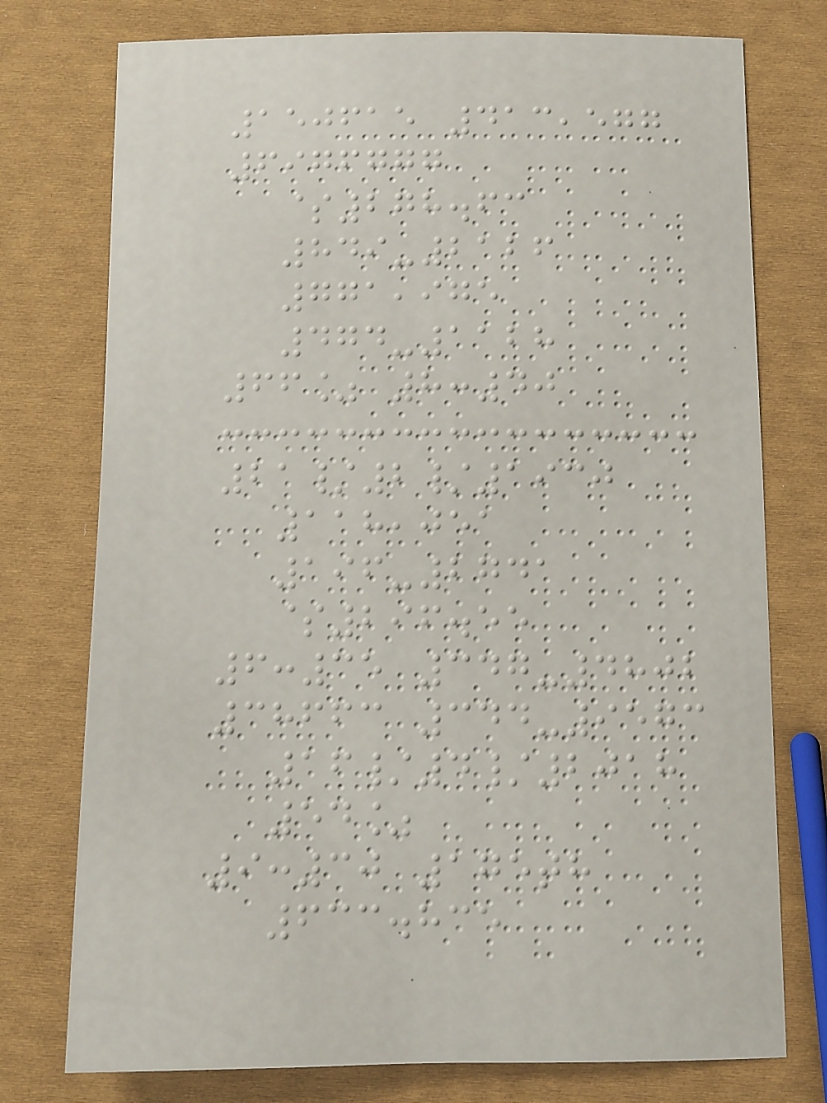150615 413,577
6976777
$278.63
849-2126
771,975
474-1128
66% 8:40
21/2/1930
118,051
196-2741
$296.55
6:35 347-4802
38663 344-9573
16/4/2018
54%
9:30 175th
633.835
